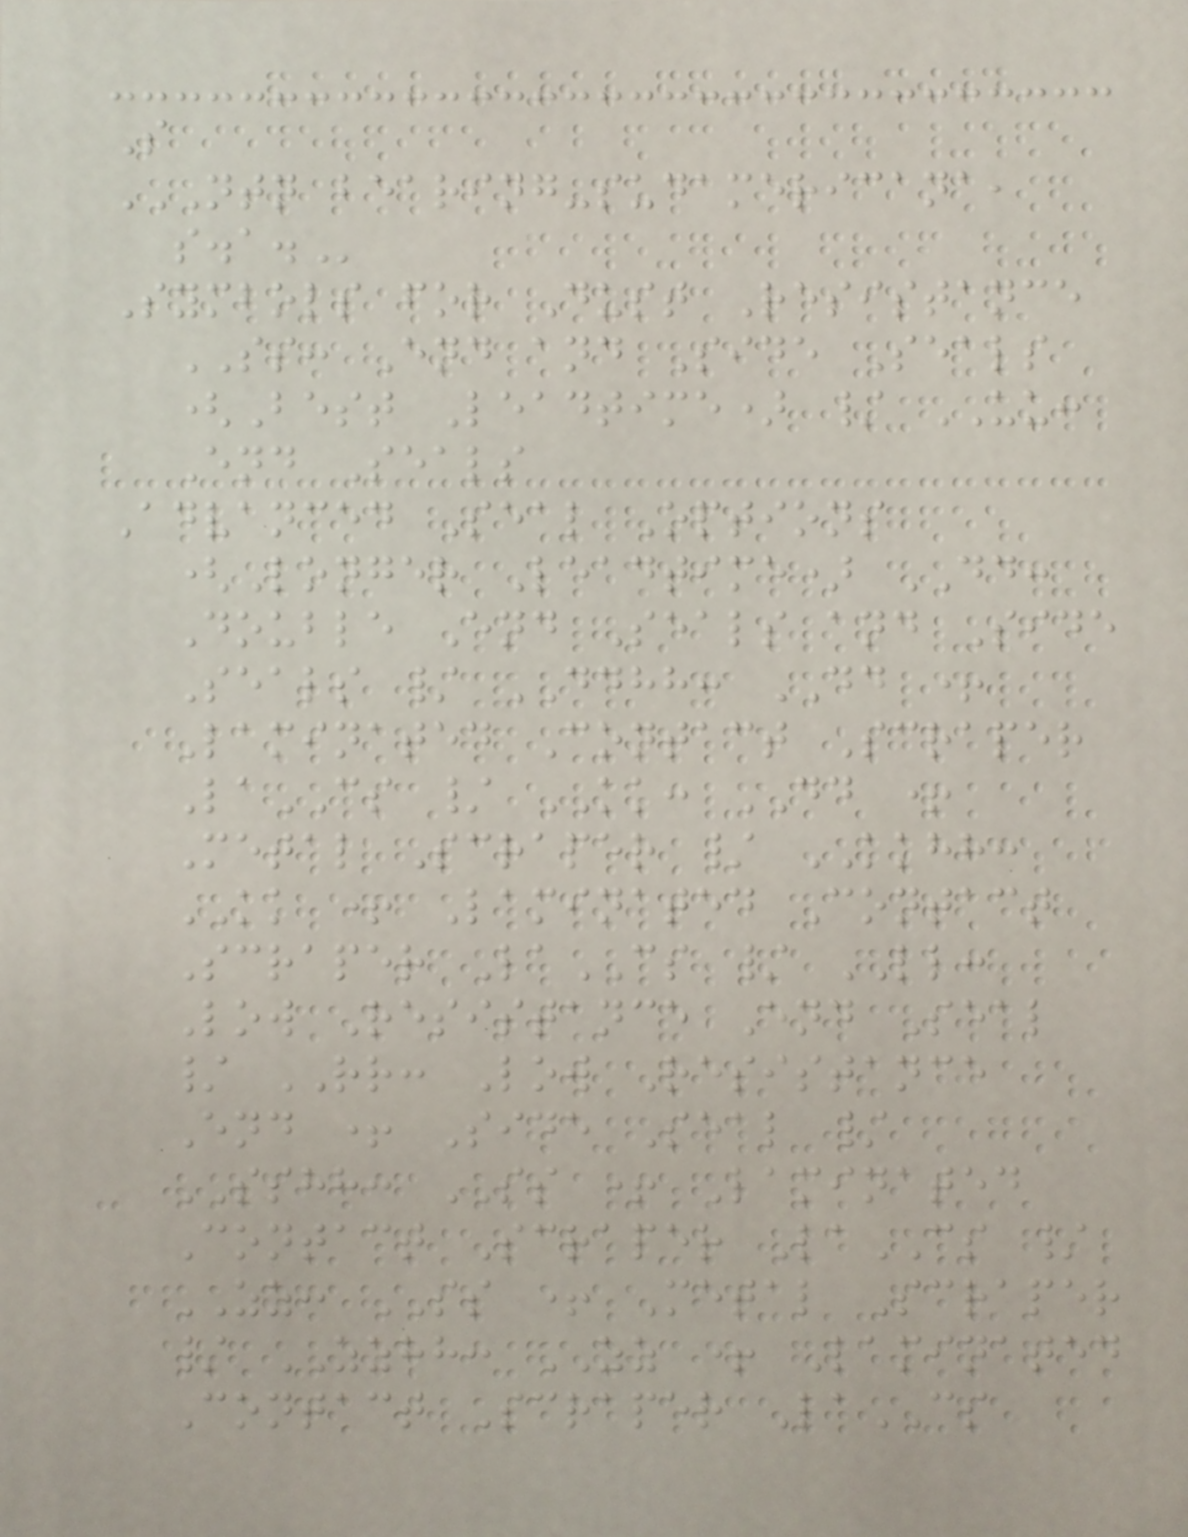S
NTN BEARING-SUDAMERICANA,
S.A.
Symbols for Dust Resistance
SS: End and Side Seals
(Best Leadtime) / UU:
End Seals
Advanced Seal Options
(Longer Leadtime) DD:
Double End Seals and Side
Seals / DDHH: DD +
Laminated Contact Scraper
LaCS / KK: DD +
Metal Scraper / KKHH:
KK + Laminated Contact
Scraper LaCS / LL:
Low Resistance End Seal
/ RR: Low Resistance
End + Side Seal /
SSHH: SS + Laminated
Contact Scraper LaCS /
ZZ: SS + Metal Scraper
/ ZZHH: ZZ + Laminated
Contact Scraper LaCS
